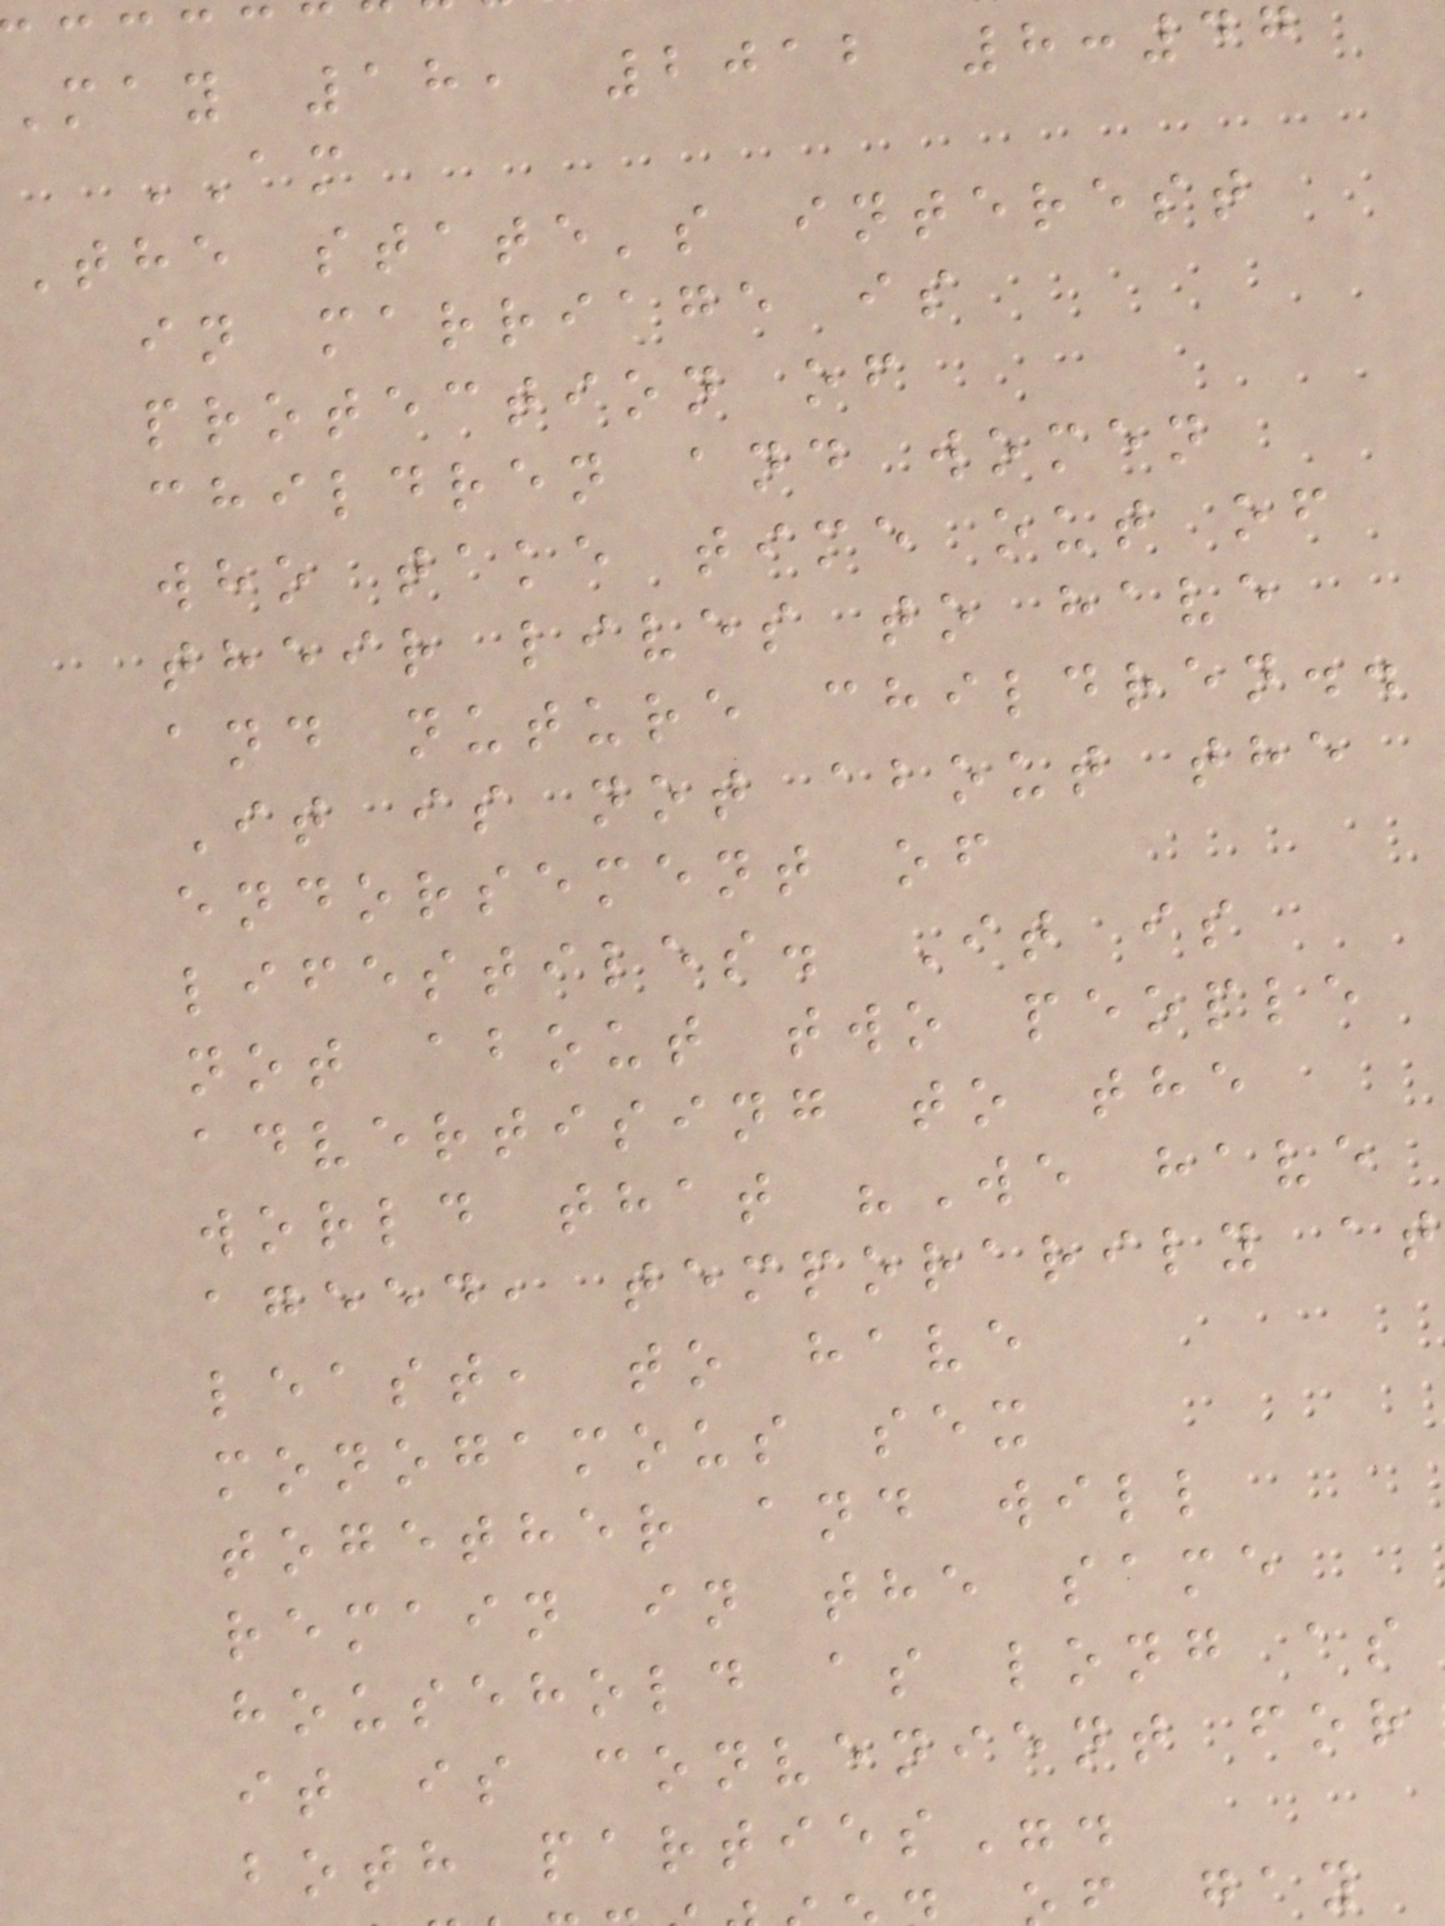May 18, 2012 8:47
AM
The state's interest
in marriage is
protection of
children and women
who take time out of
their lives to have
and nuture children..
It is not about the
endorsement of
lifestiles. It is
not about two people
advertising to the
world that "We have
ageed, temporarily at
least, to have
monogamous sex
together and will
remain in the same
household as long as
it is convenient for
both parties".
